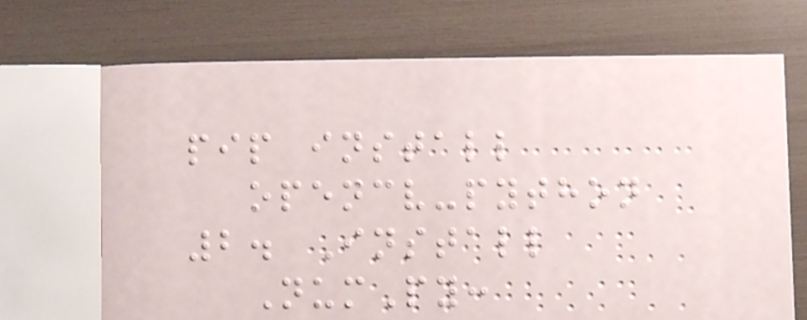pip install
opencv-python
2. Install
NumPy:
